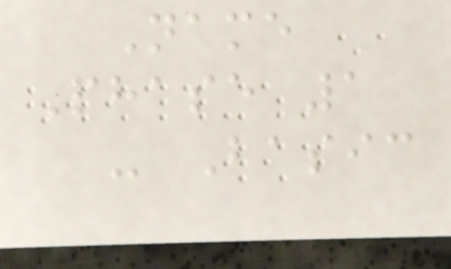Name
Phase 1
- Basic
